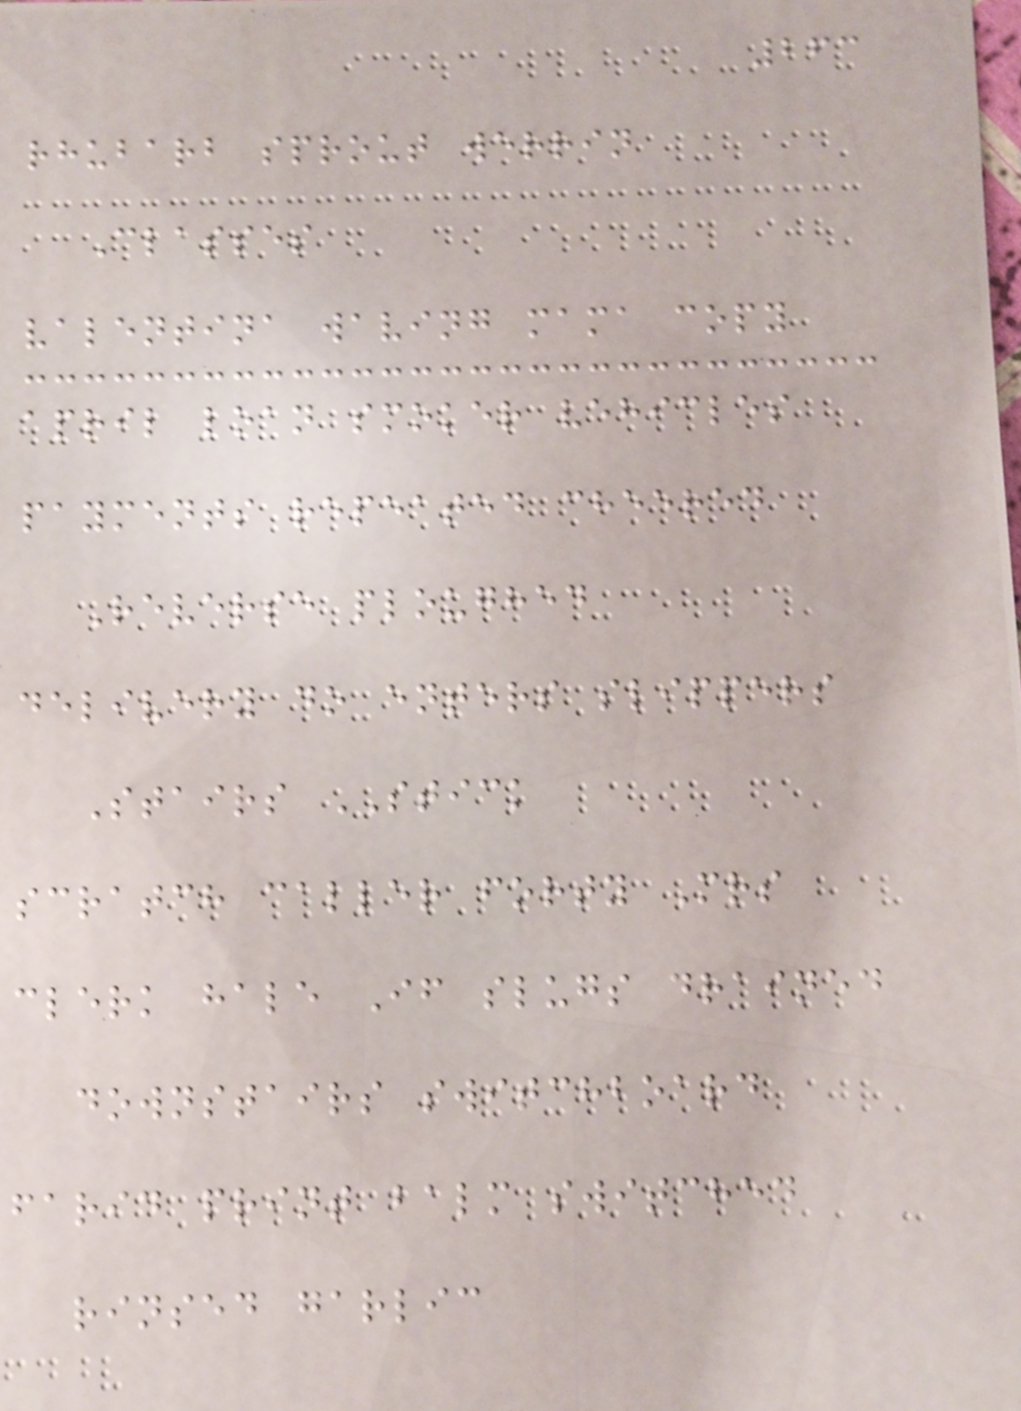263
rhubarb sprout werrin
Classes
valentina waving mama copy
april loan smoker vehicles
payments repeated cheered
Reverse ploughed
delivery do enters slippers
Stairs STICK
scratch caller forty Mrs
clerk hale If slugs drained
downstairs switchboard
farid print balm switched
rinsed garlic
